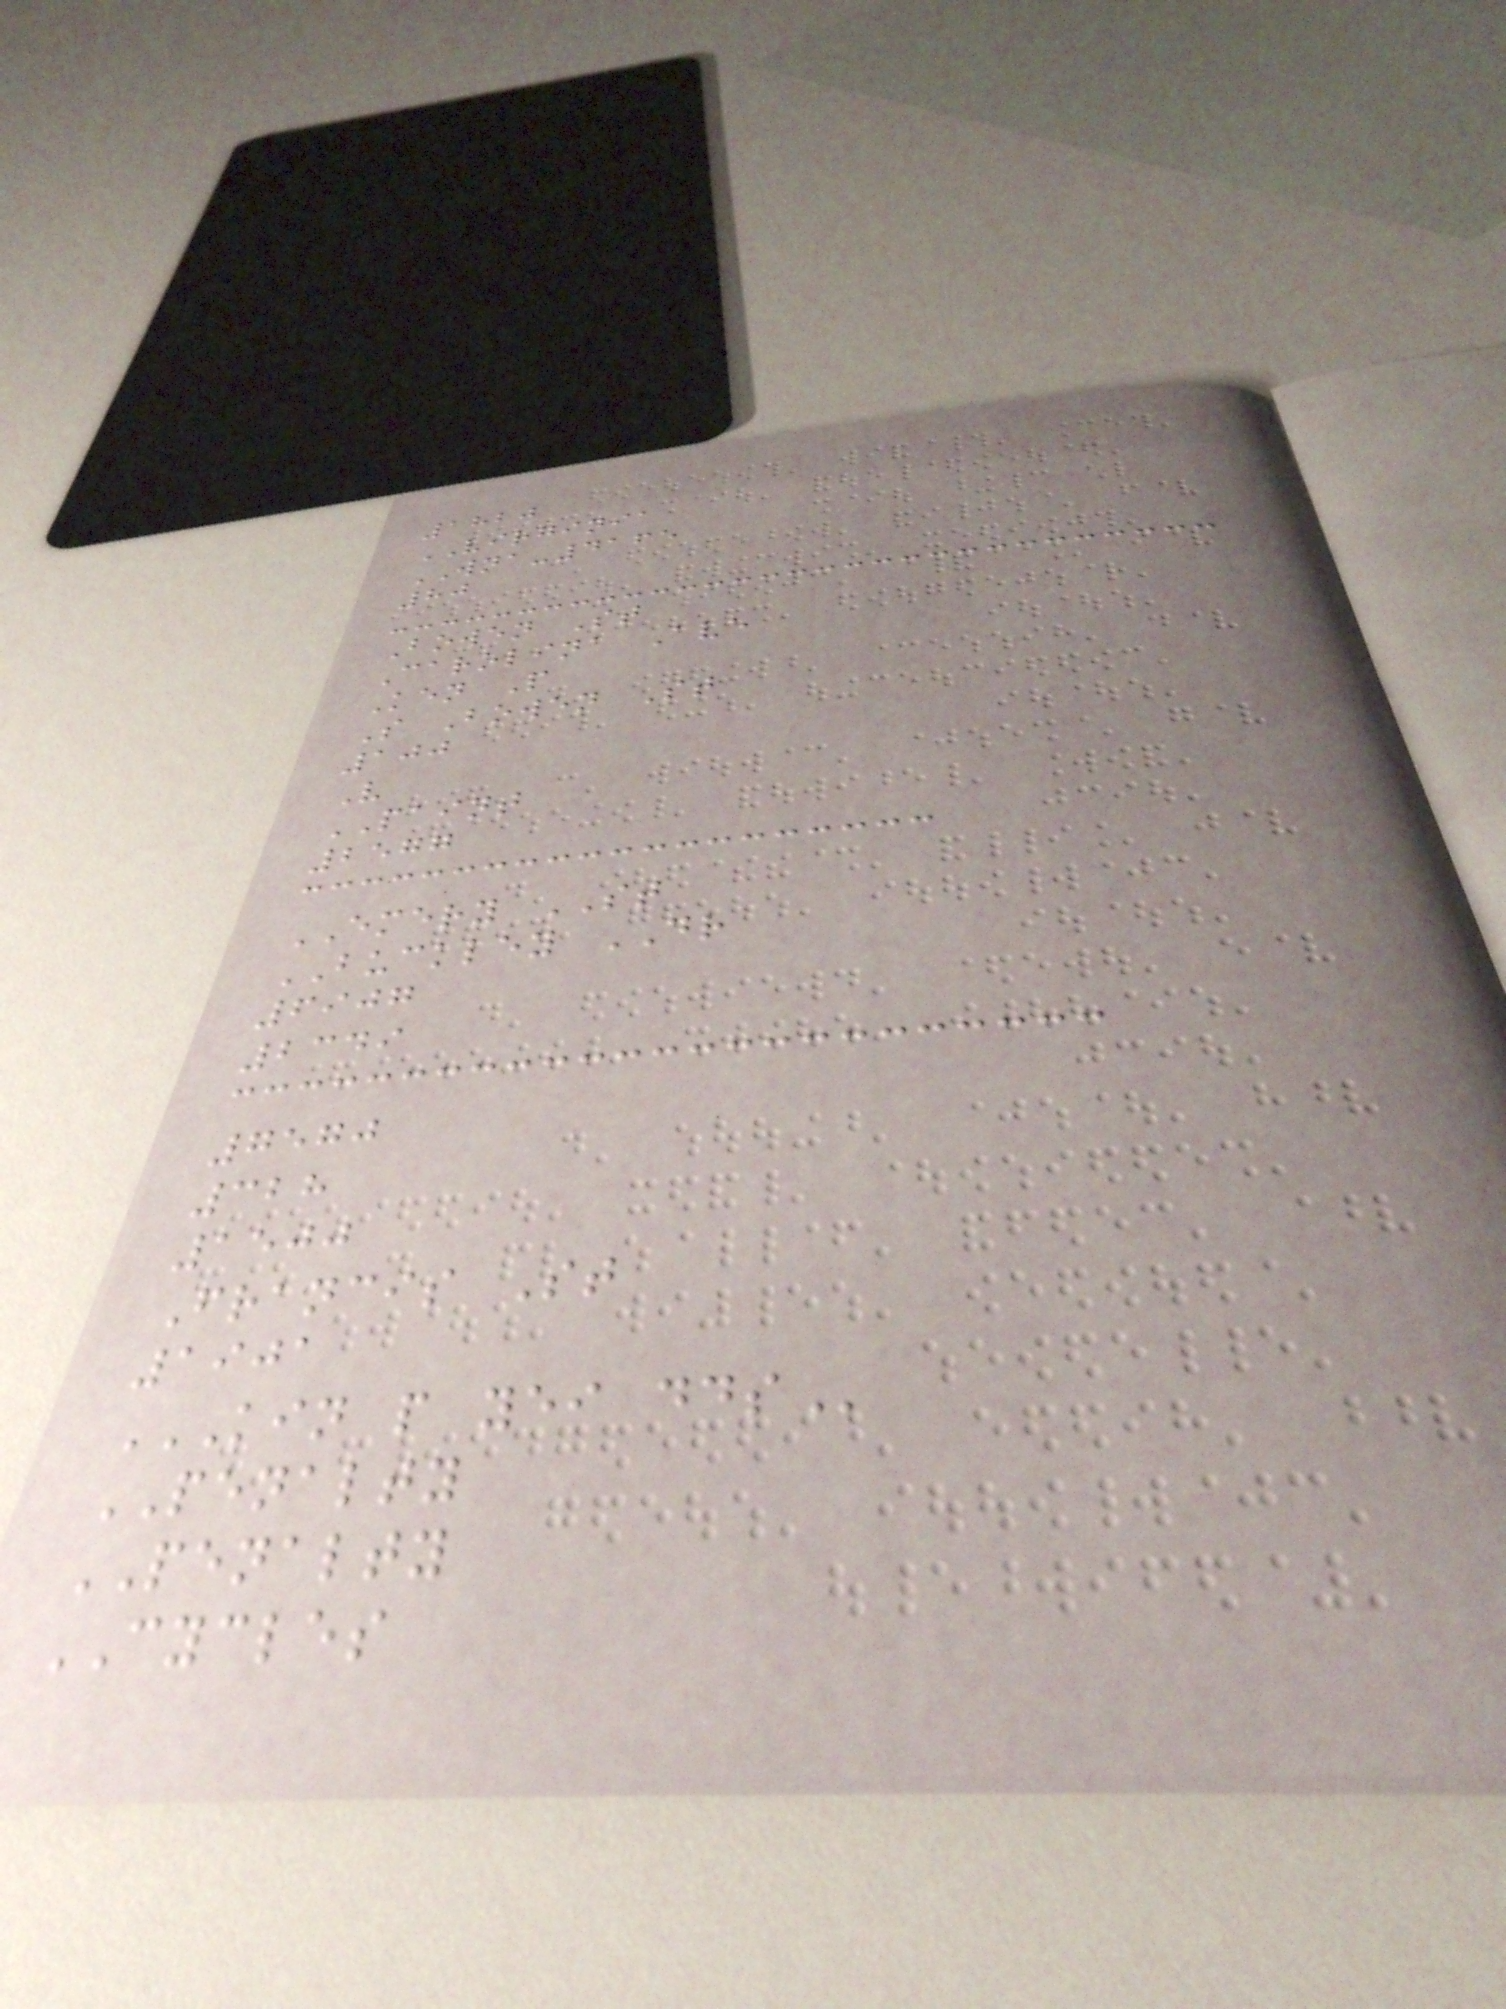1820
VIRGINIA
WNA-4165
80
Bowen St
Carolina Ave
Ken P
S Bowen St
100
V
PAINT
2577
EMERY ST
BUCKLEY DR
6907
2349
7570
328
1500
Francis St
1901
KIN P YEI DDS
PENALTY
PENALTY
CYCLES
